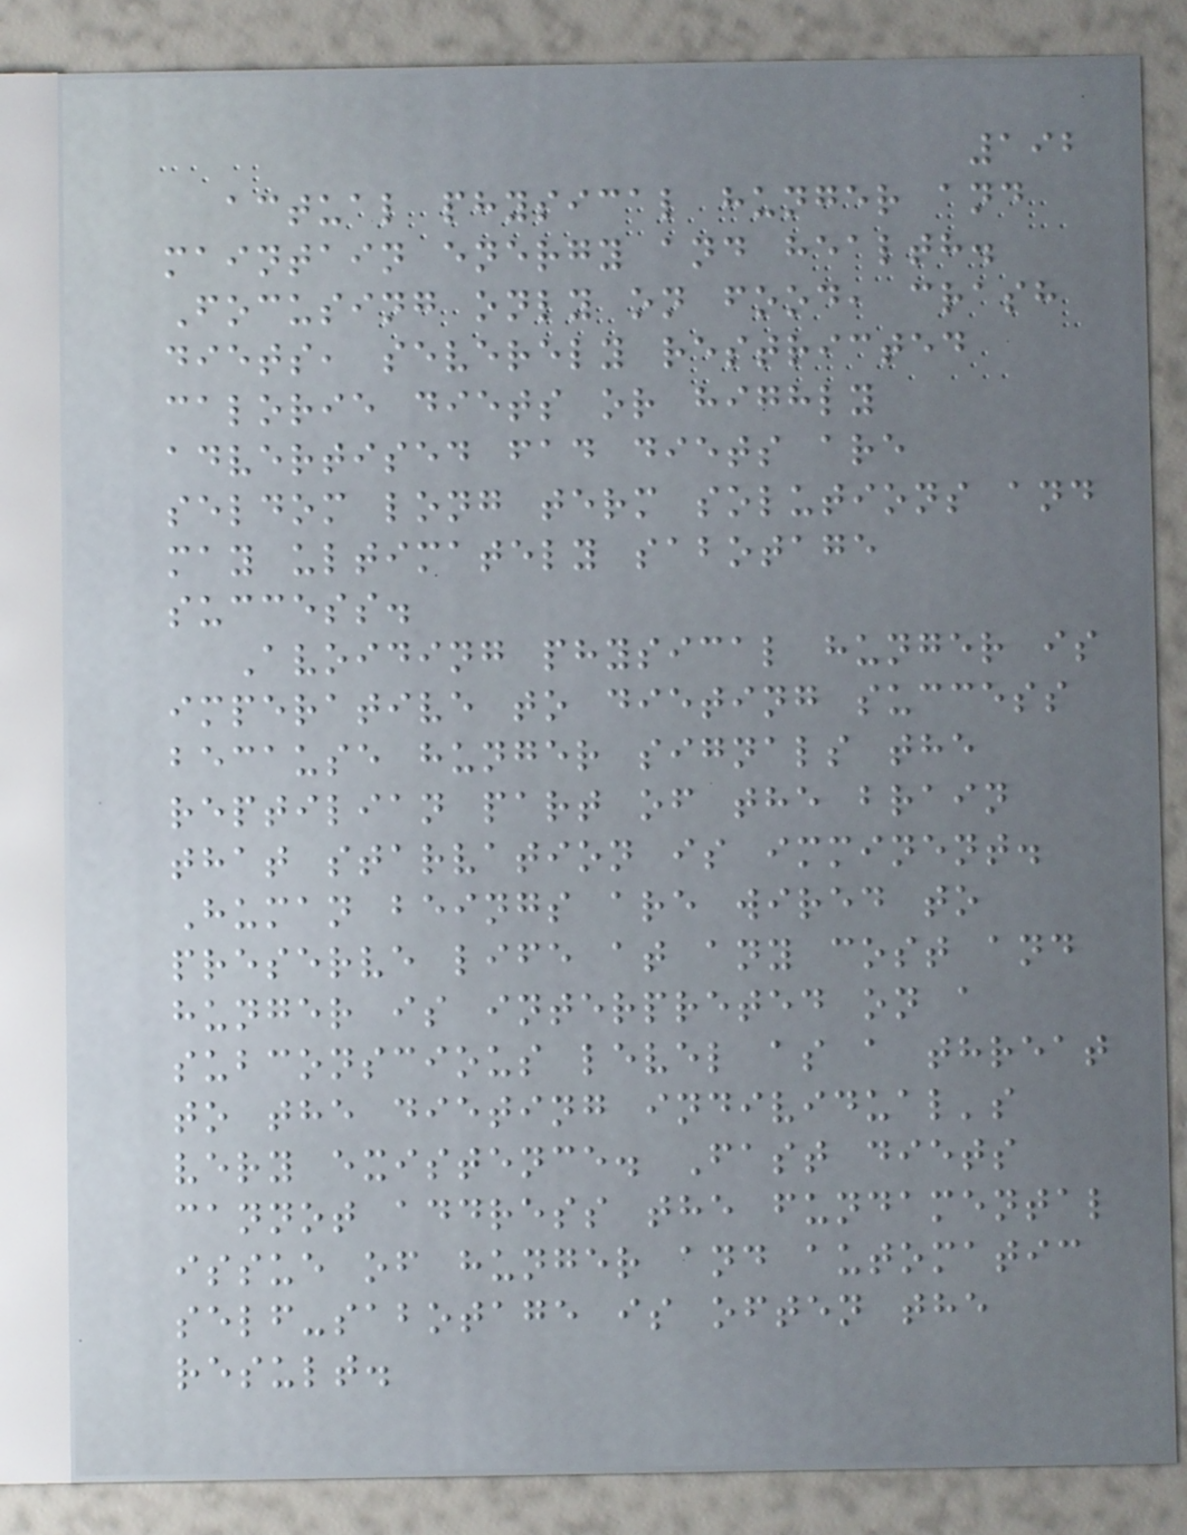192
actual physical hunger and
maintain energy and health.
Focusing only on food, crash
diets, severely restricted
calorie diets or highly
advertised fad diets are
seldom long term solutions and
may ultimately sabotage
success.
Avoiding physical hunger is
imperative to dieting success
because hunger signals the
reptilian part of the brain
that starvation is imminent.
Human beings are wired to
preserve life at any cost and
hunger is interpreted on a
subconscious level as a threat
to the dieting individual's
very existence. Fast diets
cannot address the fundamental
issue of hunger and automatic
self-sabotage is often the
result.
